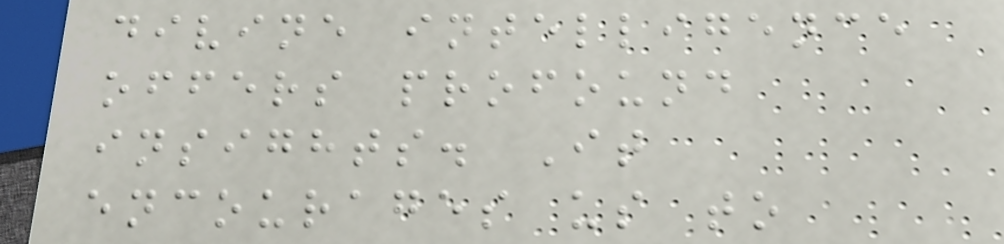divine intelligence
offers profound
insights. It
encourages us to
